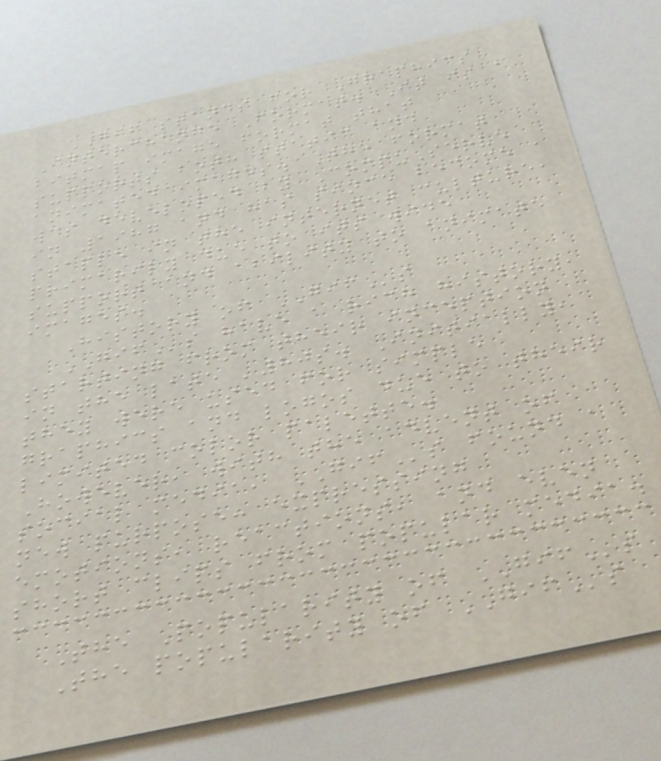GIF stands for Graphics
Interchange Format. It is a
bitmap image format that
supports both static and
animated images. The format
was developed by CompuServe
in 1987 and has since become a
staple in the internet culture,
primarily due to its wide
support and ability to animate
images.
History of GIFs
GIFs have a rich history,
starting from their inception
in the late '80s. Initially,
they were used for simple
graphics and logos due to their
limited color palette.
However, with the advent of
social media, GIFs found a
new purpose: expressing
emotions, reactions, and even
short clips from popular media.
The Popularity of GIFs
The popularity of GIFs
